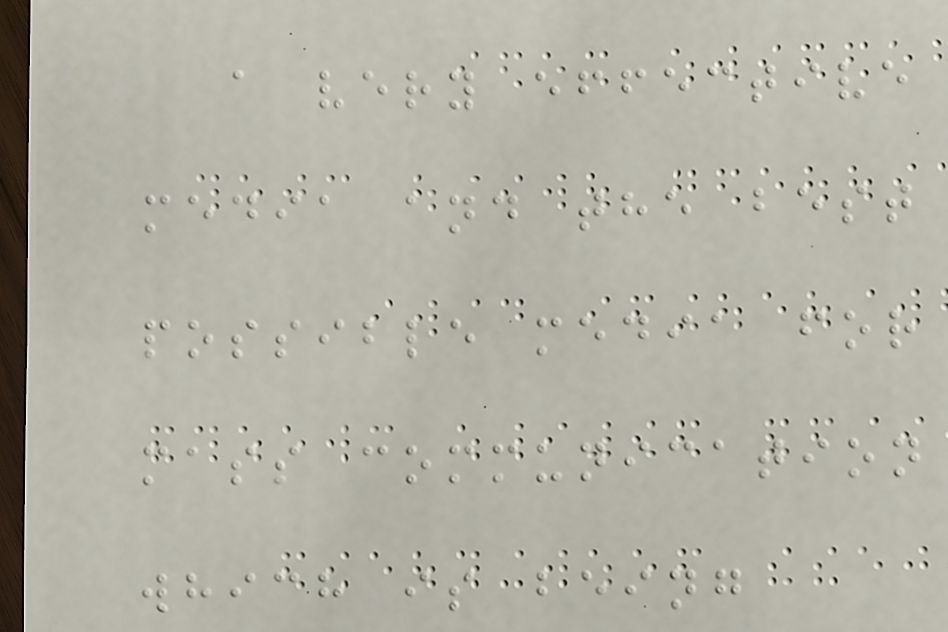a very effective
media and the best
possible media for
mass communication
which is being
